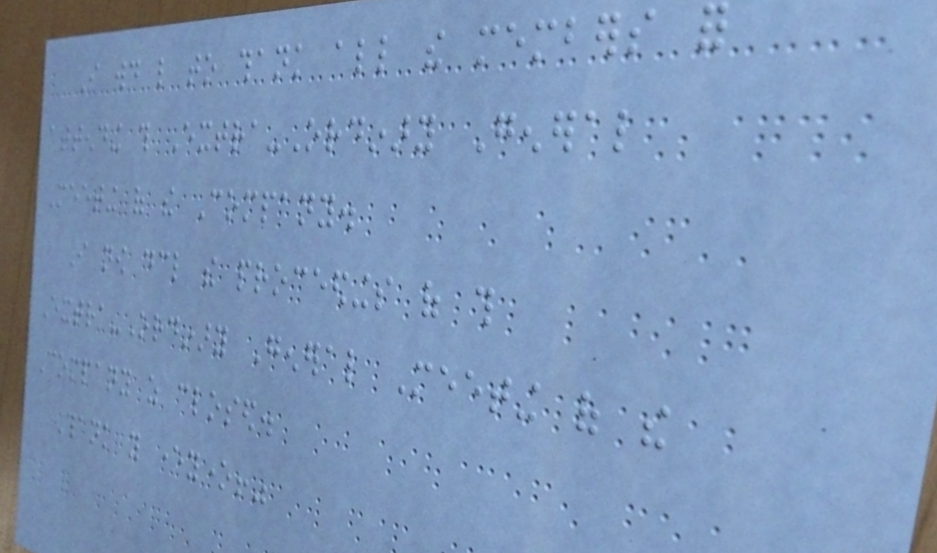I would like to thank all the members for
attending this Extra-Ordinary General
Meeting of the Company.
I now declare the proceedings of this
Extra-Ordinary General Meeting of the
Company as closed.
Thank you everyone!"
